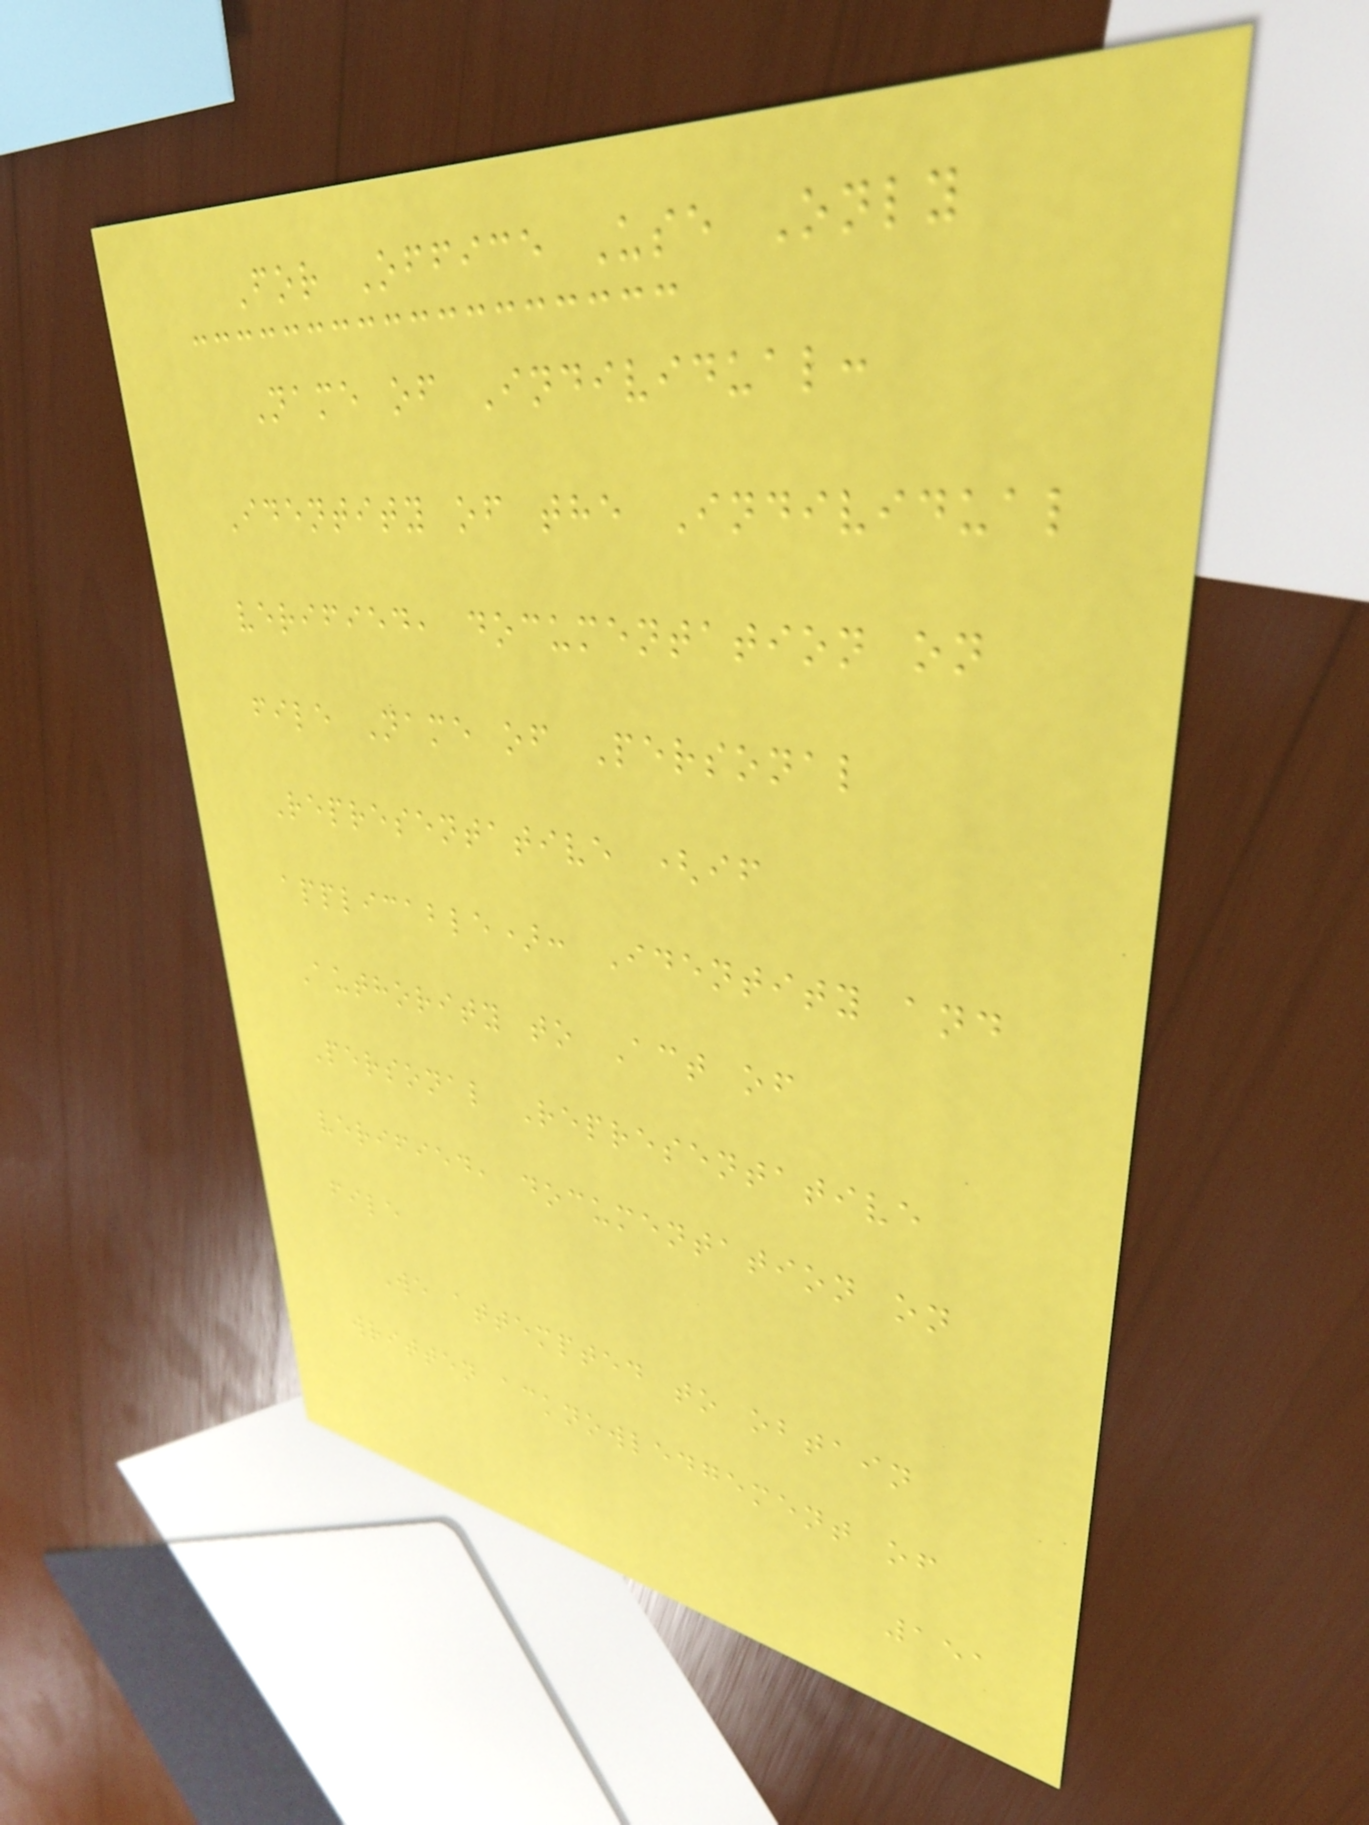For Office Use Only
Name of Individual:
Identity of the Individual
verified, documentation on
file Name of Personal
Representative (if
applicable): Identity and
Authority to Act of
Personal Representative
verified, documentation on
file
We attempted to obtain
written acknowledgement of
151
